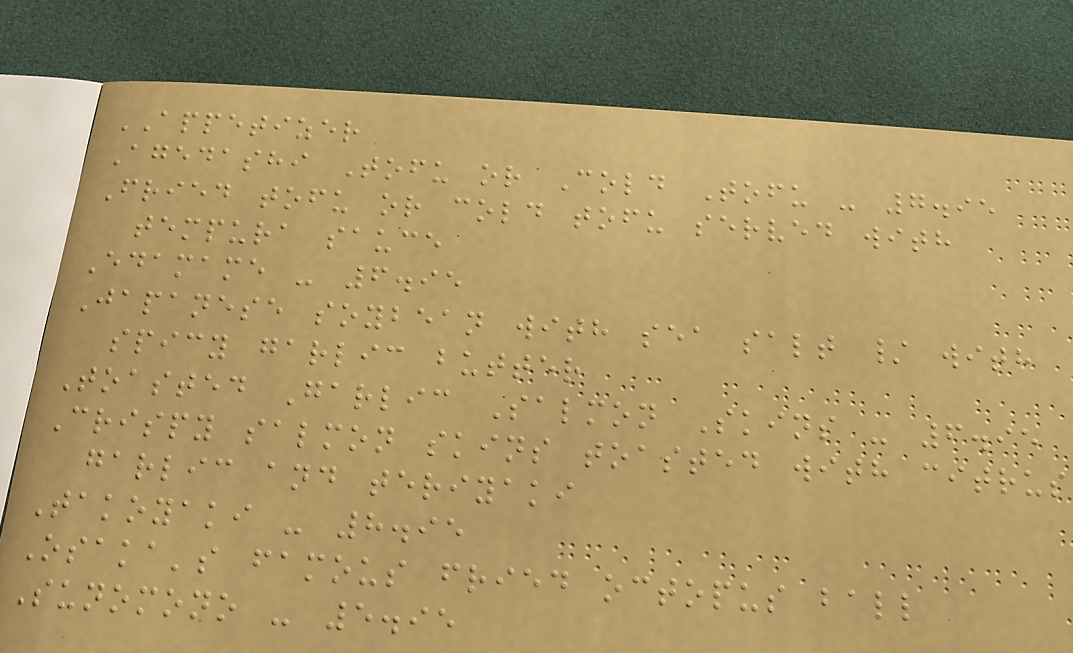APPETIZER
Agedashi Tofu or Cold Tofu - 7.95
Fried tofu or cold tofu served with
tempura sauce
Edamame - 6.95
Japanese soybean with sea salt / with
spicy garlic butter
Toasted Garlic Salmon Skins - 6.95
Crispy salmon skins toasted with citrus
garlic and teriyaki
Takoyaki - 8.95
Osaka's famous fried octopus ball
Sunomono - 5.95
